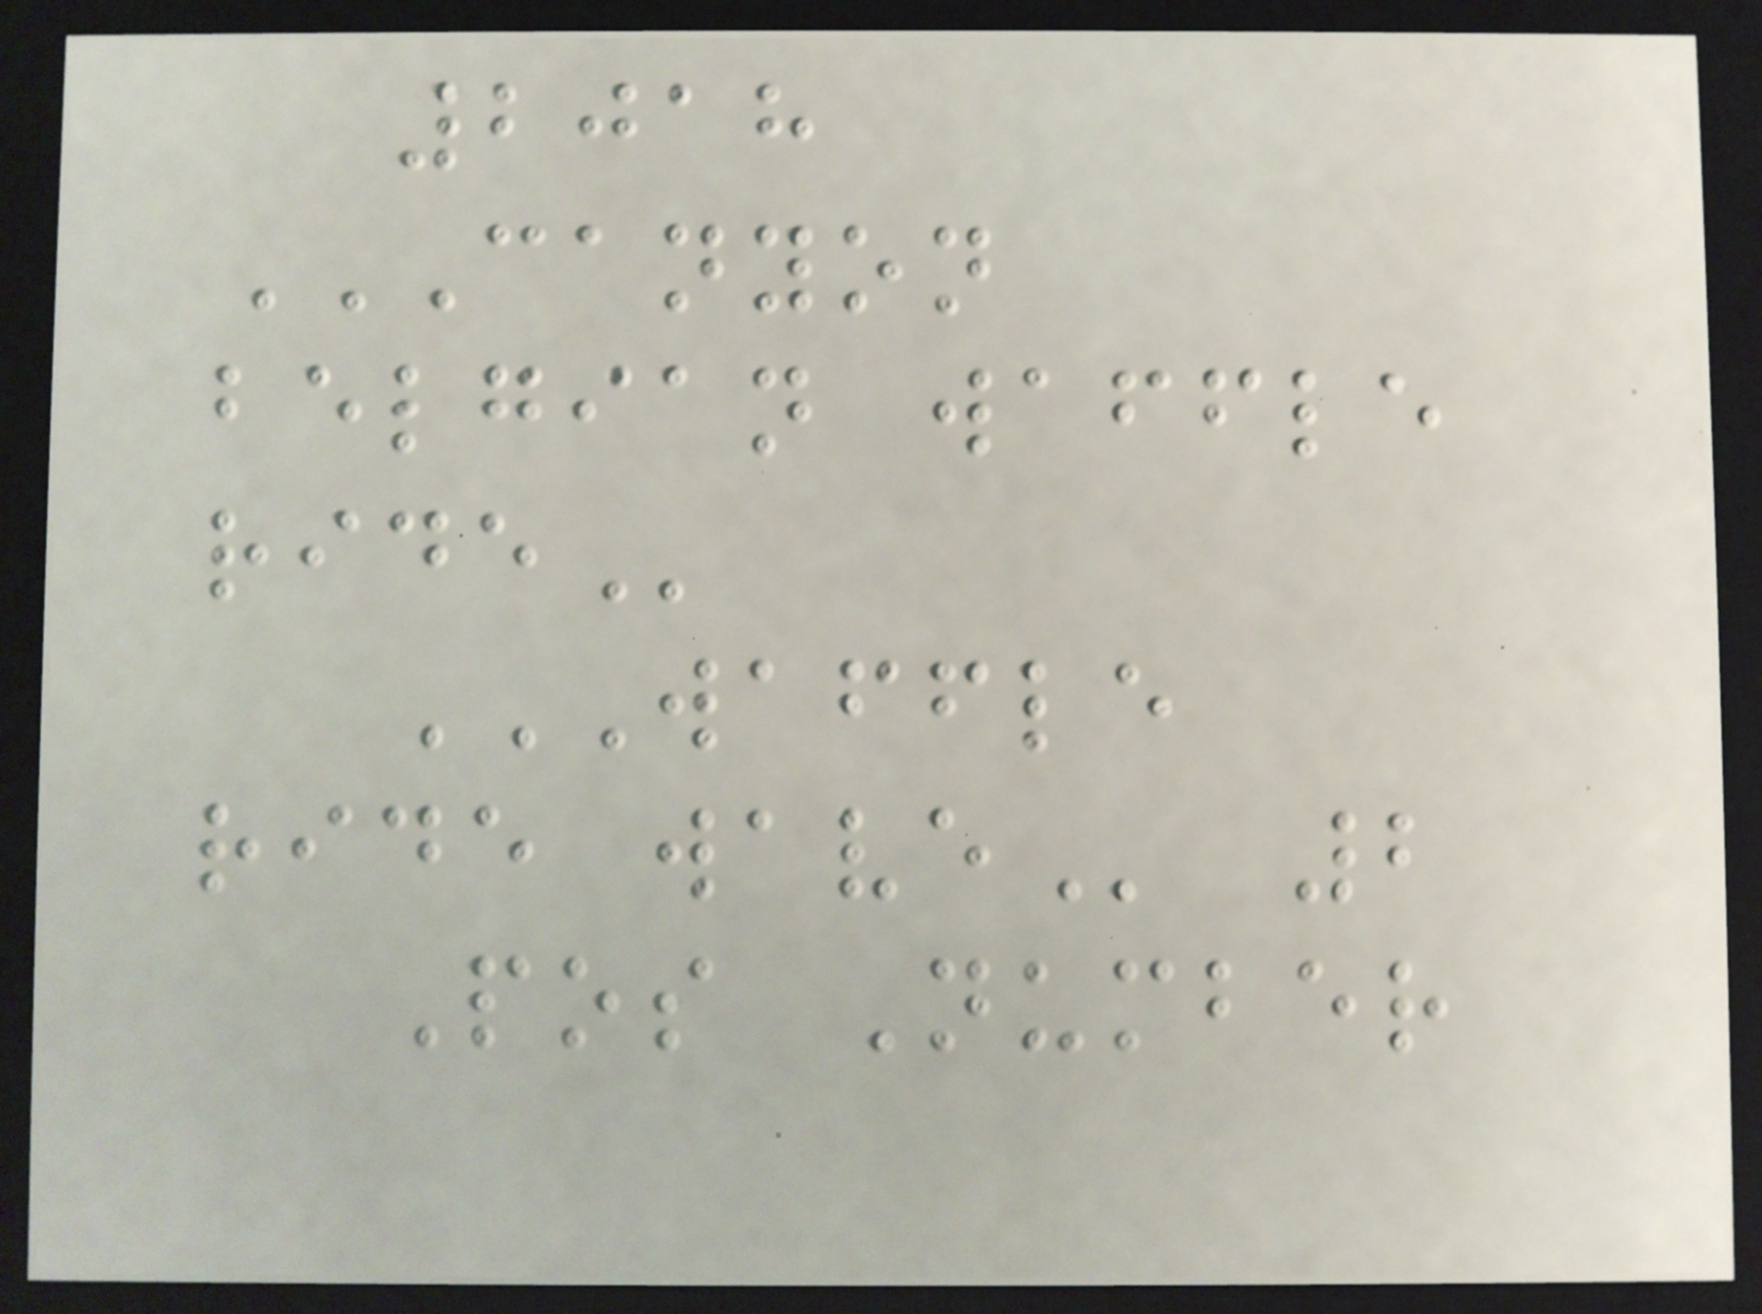2018
CANYON
BELGIAN WAFFLE
RIDE
WAFFLE
RIDE WAVE 2
Pos Number
